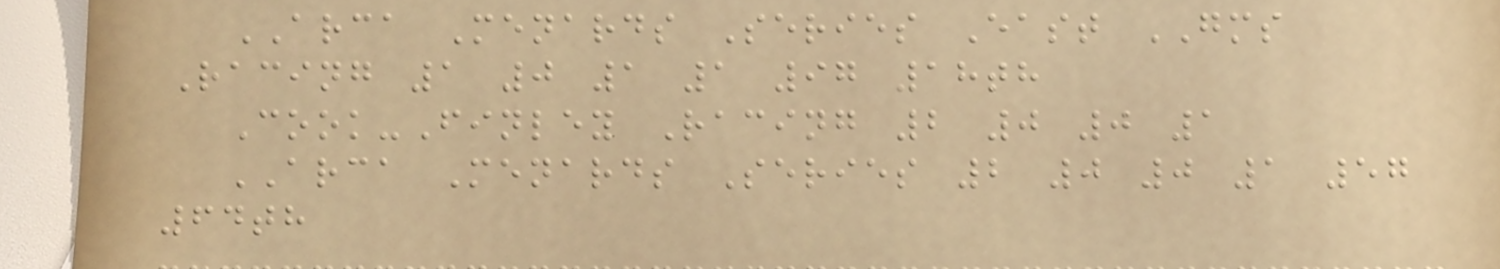ARCA Menards Series East GMS
Racing 1 0 1 1 97 18th
Cook-Finley Racing 2 0 0 1
ARCA Menards Series 2 0 0 1 57
64th
